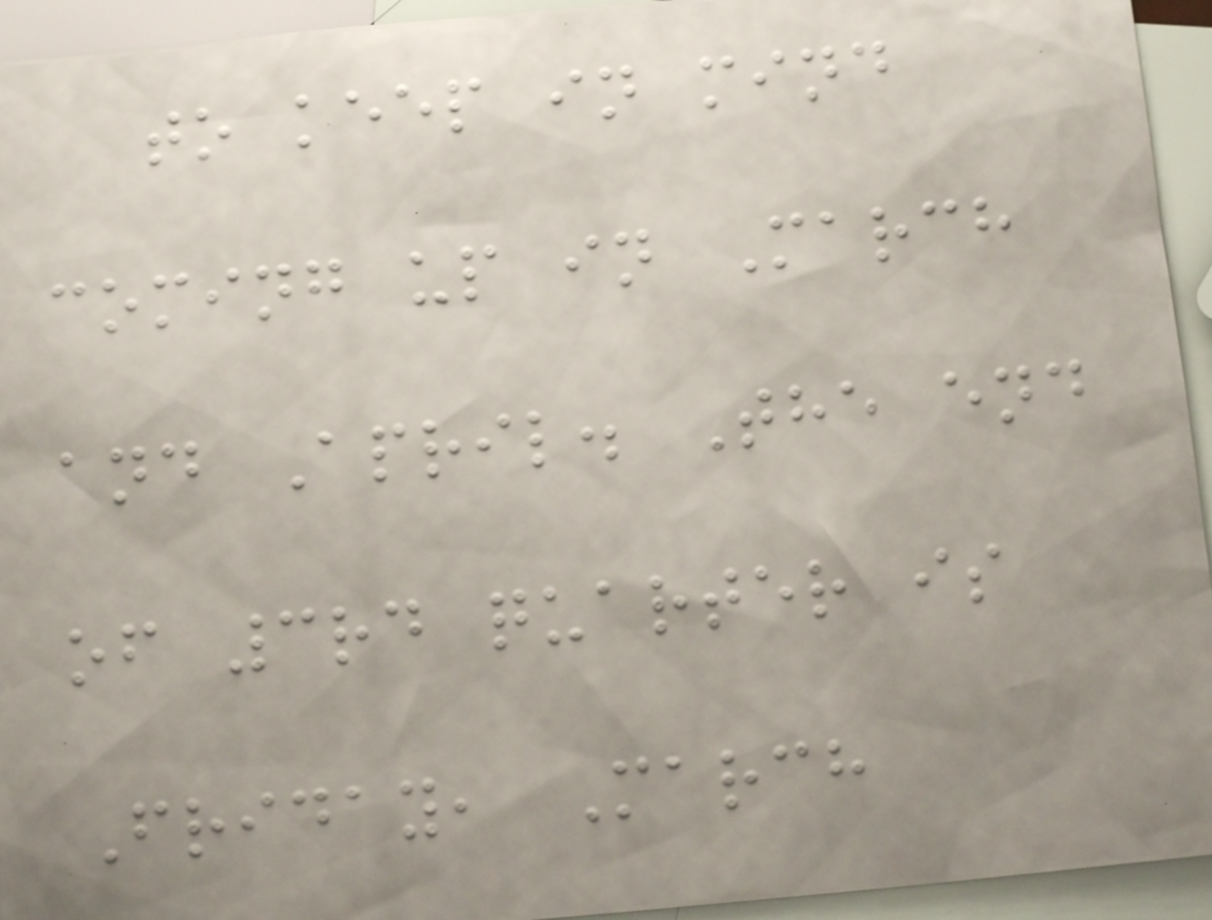to keep in mind
coming up in March
and April. The end
of 3rd quarter is
Friday, March
